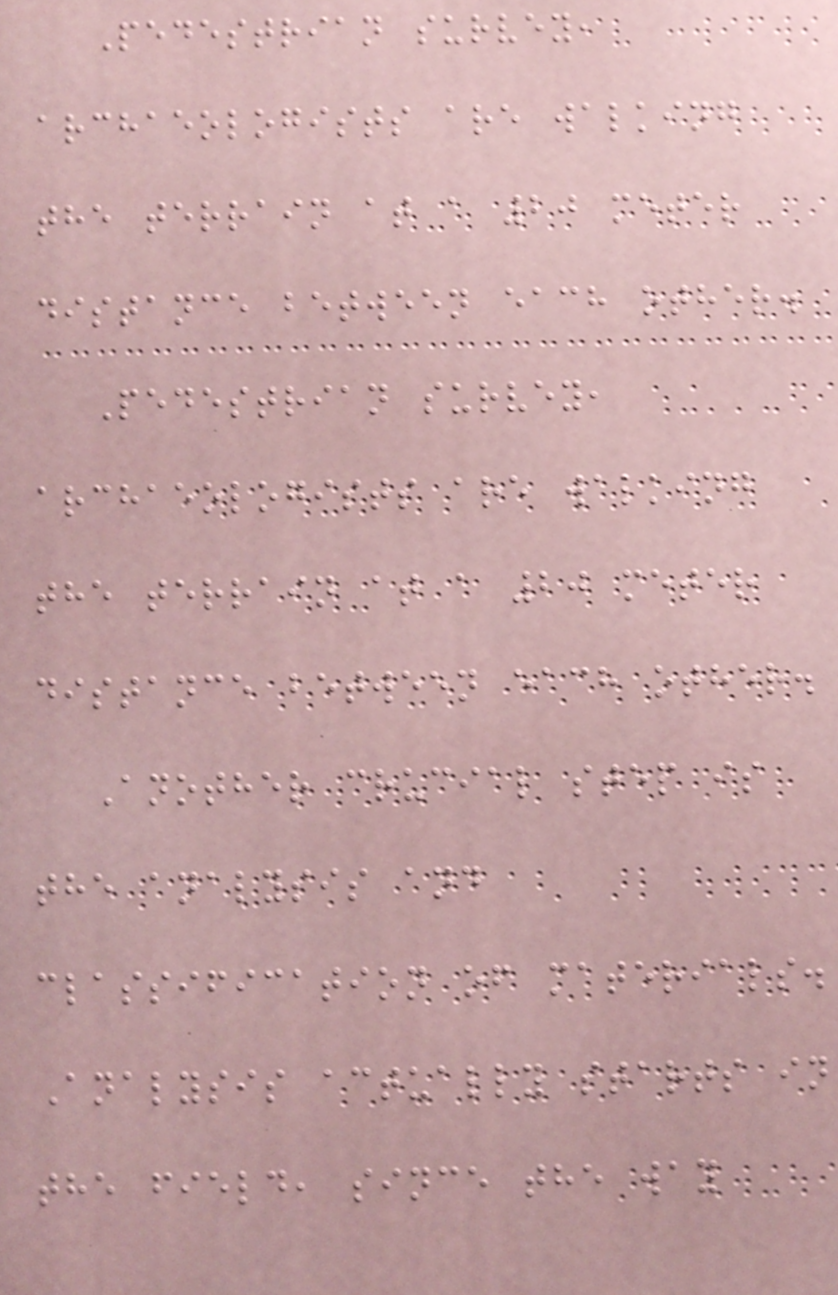Pedestrian survey,
archaeologists are walking
the terrain at a 20 meter
distance between each other.
Pedestrian survey,
archaeologists are walking
the terrain at a 20 meter
distance between each other.
Another crucial step is
the analysis and
classification of materials.
Analysis actually starts in
the field, since the way
